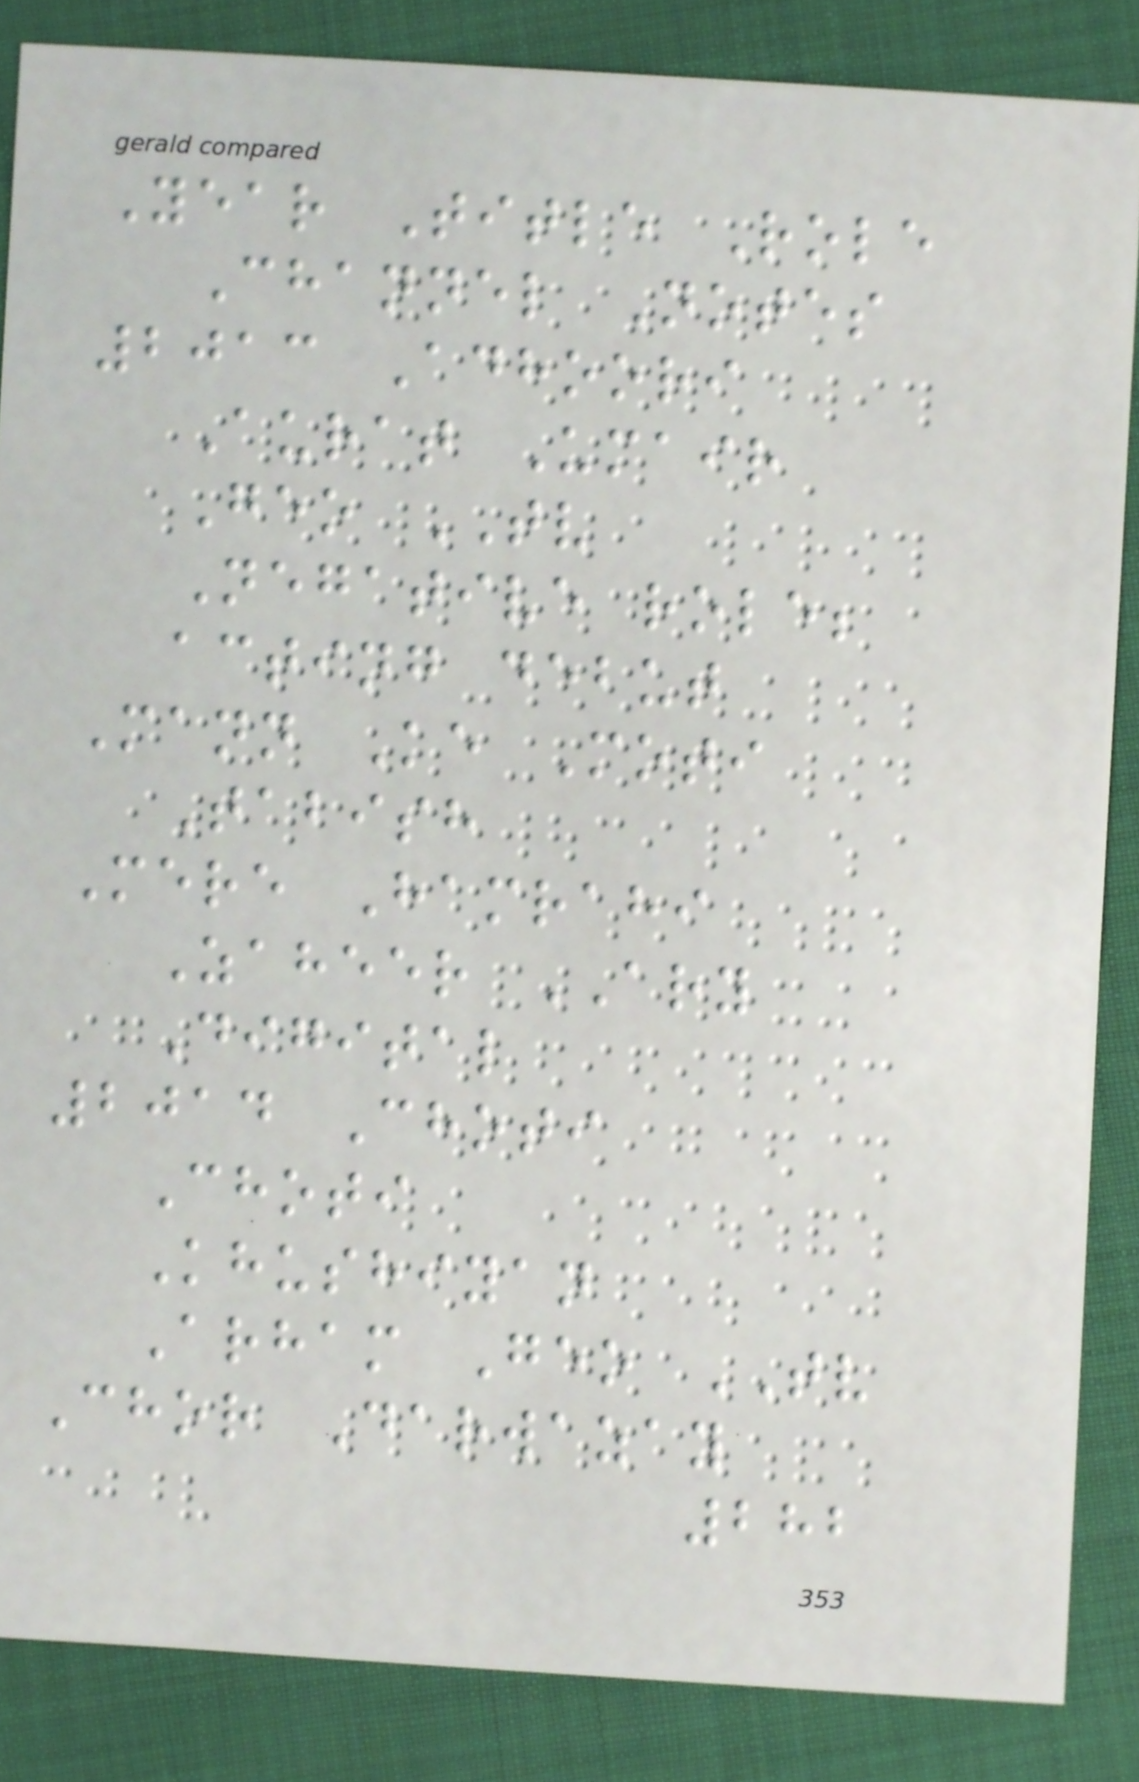Year Title Role
Channel Notes
2013 Adhoori
Aurat Umair
Geo TV
Negative role;
acting debut
Mann Ke Moti
Tabish
Mere Hamrahi
Zaheer ARY
Digital
2014 Choti
Choti
Khushiyan
Arham Geo TV
Chor Darwazay
282
